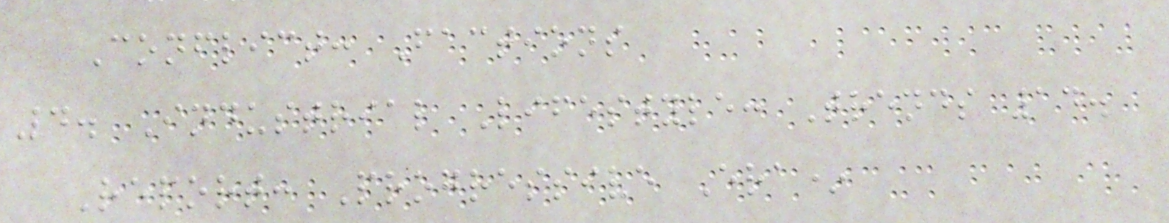Conflict: Factions
4. Industrial Lifestyle: Trends 14.
Report: Progressive Era*
